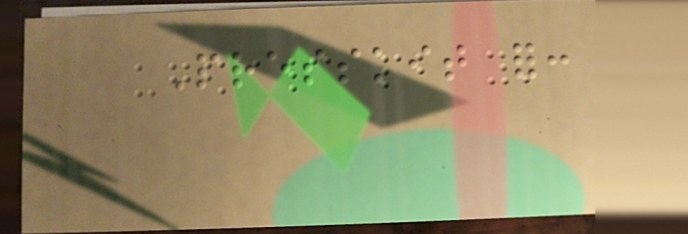Presskit for:
